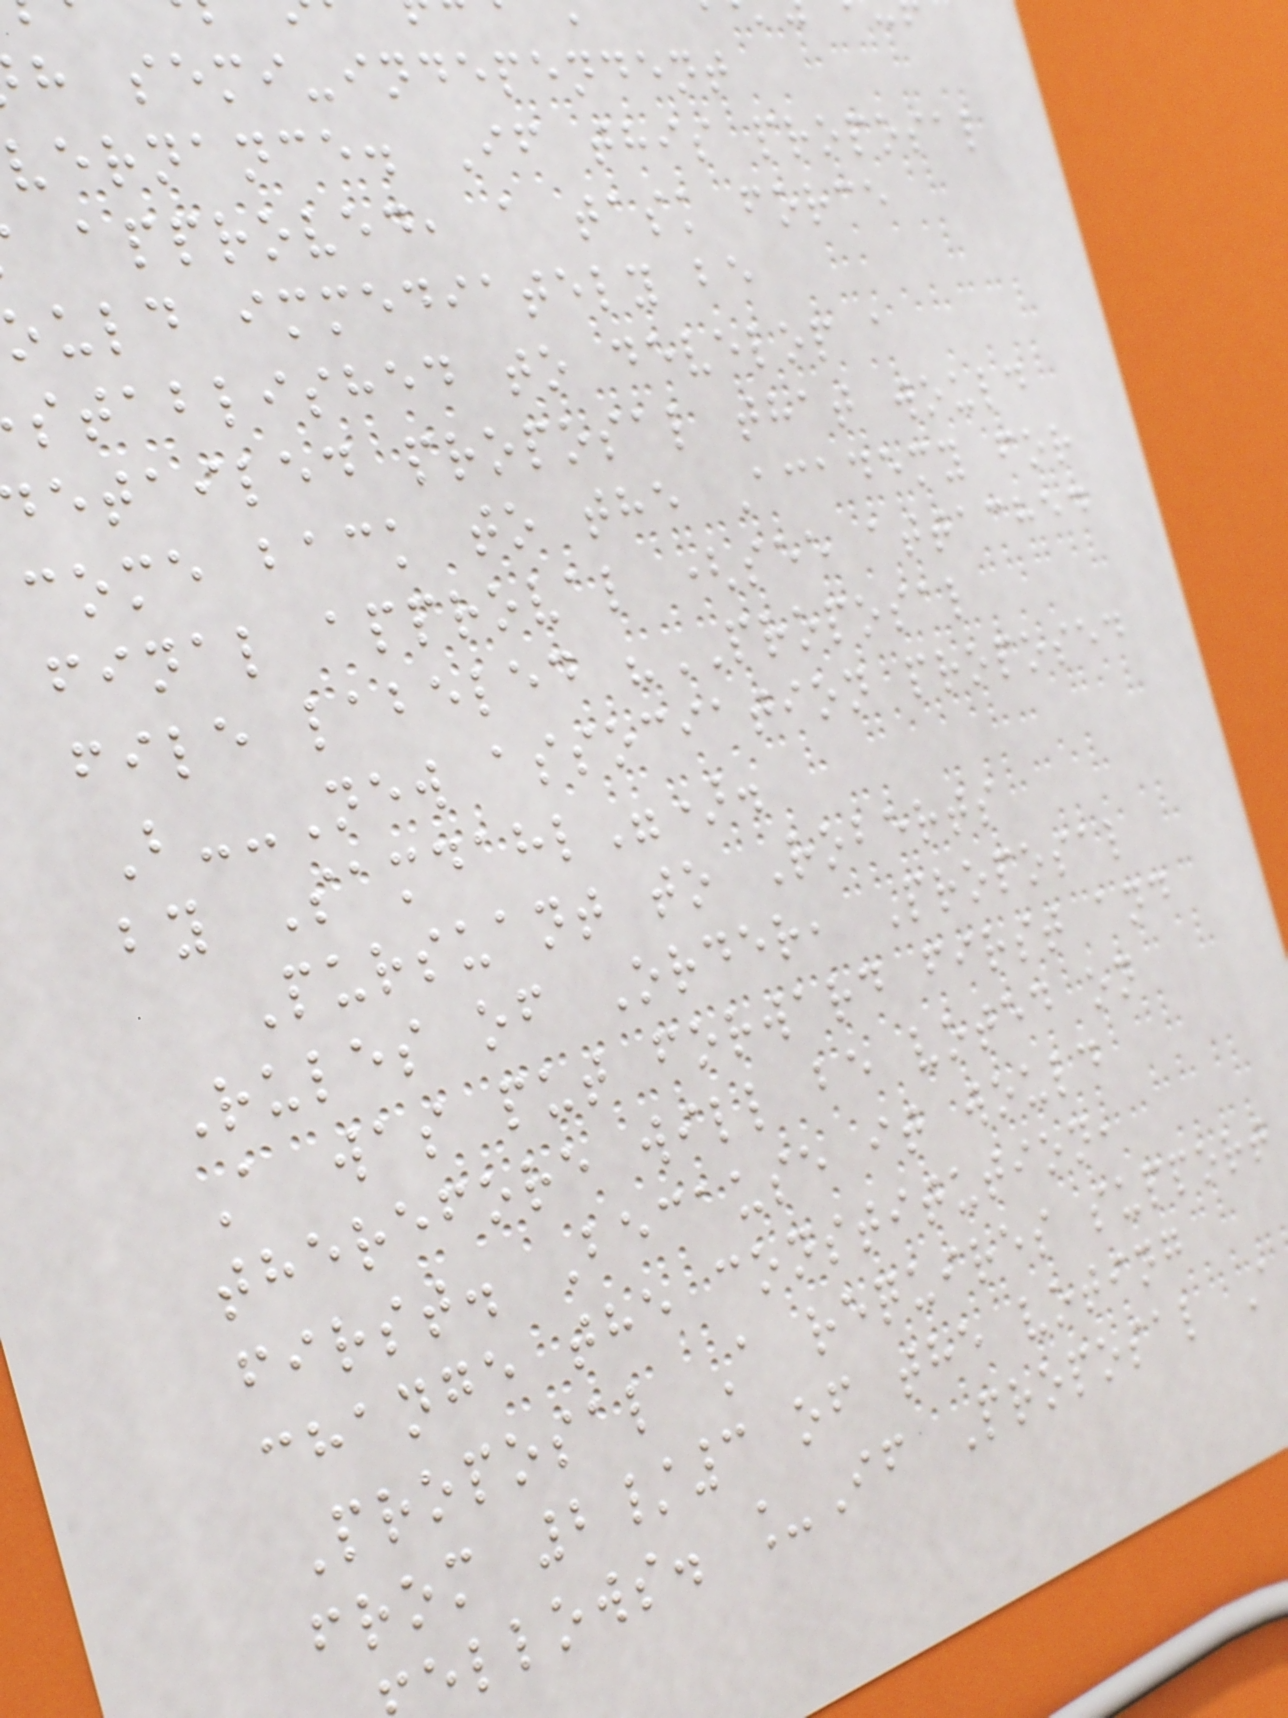h semi-independent
vernance. If this proposal
approved, a task force
ould immediately be
stablished to develop a
etailed proposal that would
come back to the Academy for
final approval (see attached
file labeled "PROPOSAL
B--New association proposed
by Samdahl").
Pursuant to Roberts
Rules of Order, Proposal
A was put forward first and
therefore will be voted on
first. Because it would
change the constitution,
Proposal A requires support
from 2/3 of the voting
ellows. _If Proposal A
